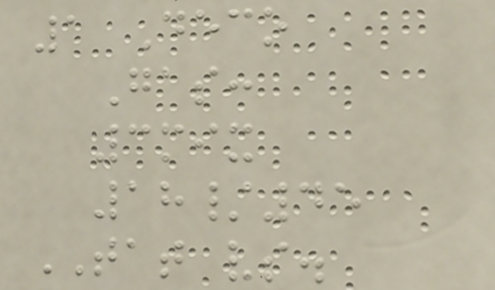1 Deco
Gas:
3mix
18/45
TAT vs.
